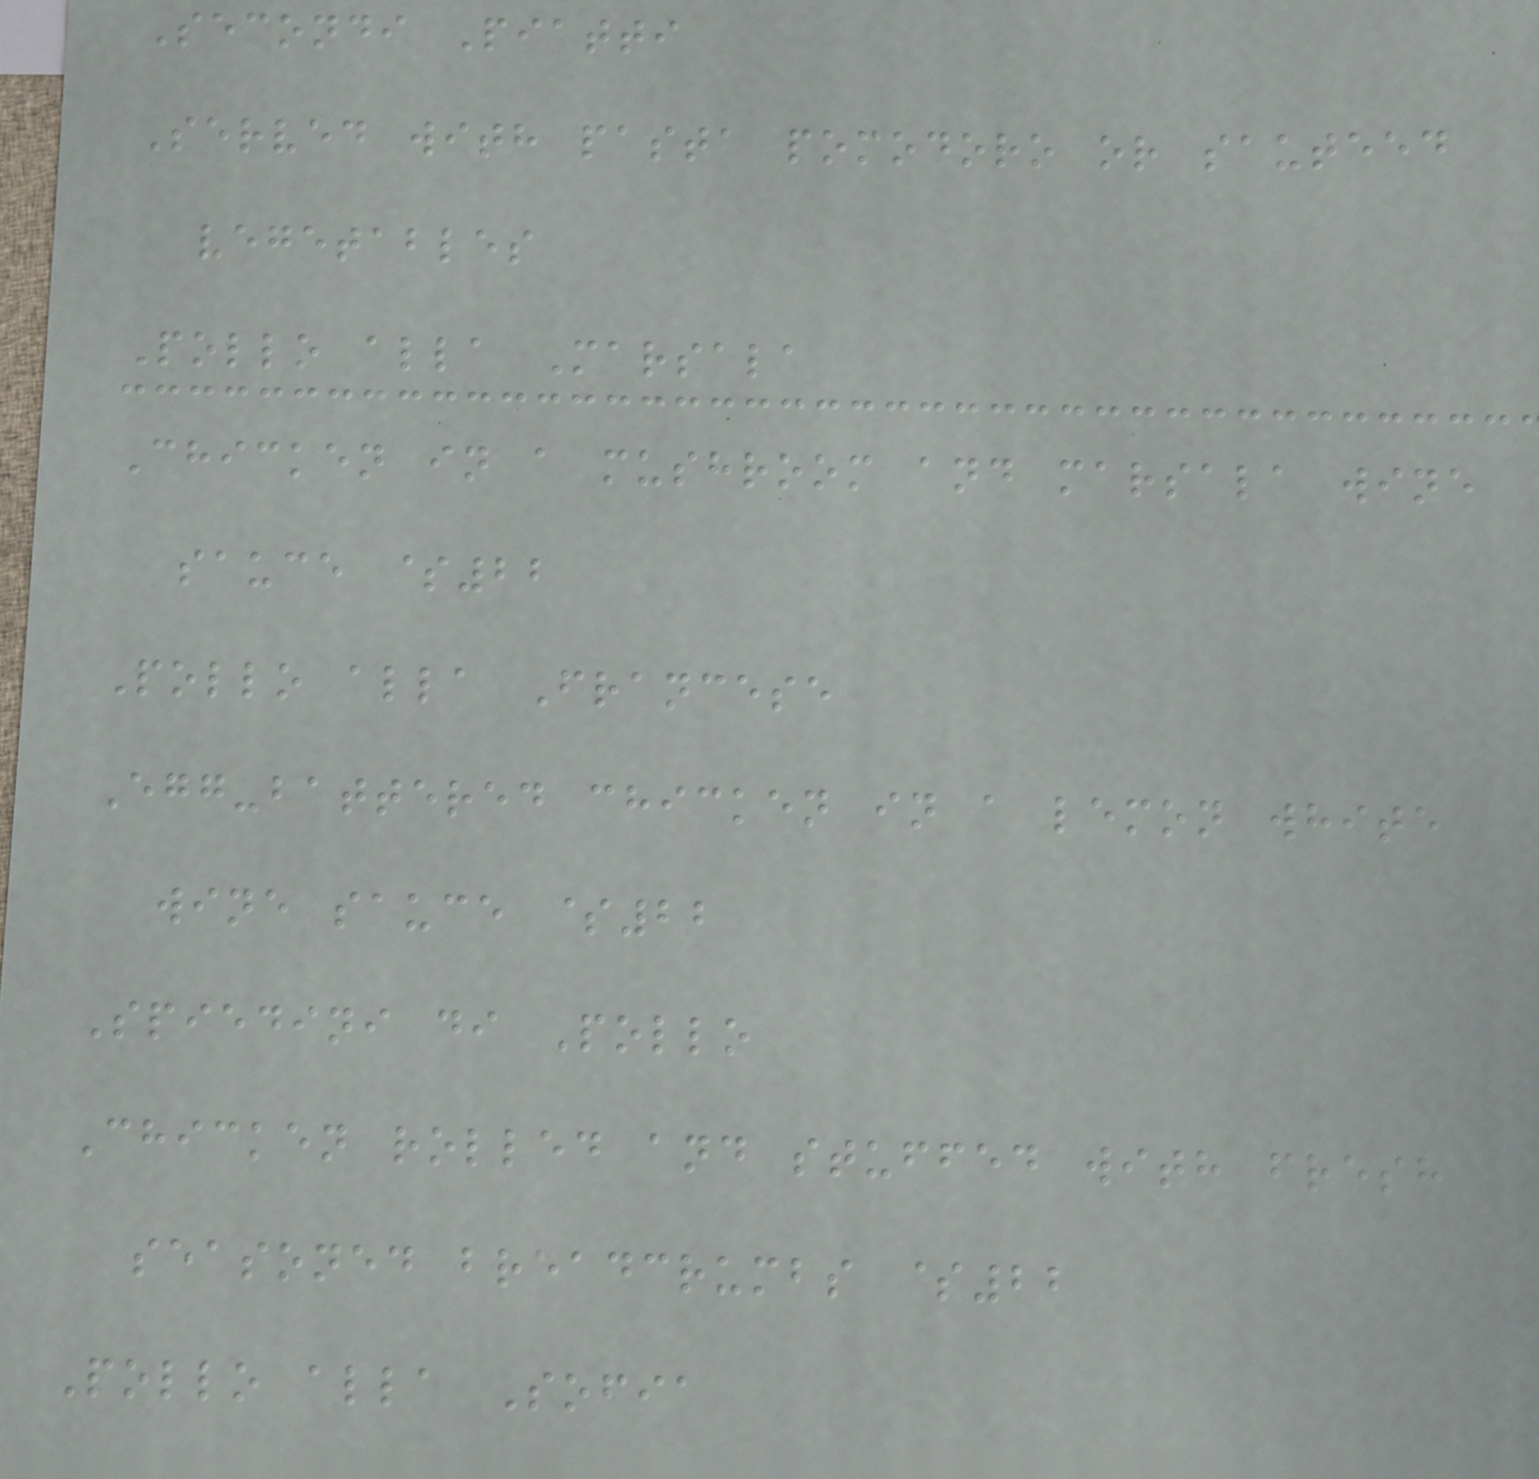Secondi Piatti
Served with pasta pomodoro or sauteed
vegetables
Pollo alla Marsala
Chicken in a mushroom and marsala wine
sauce $22
Pollo alla Francese
Egg-battered chicken in a lemon white
wine sauce $22
Spiedini di Pollo
Chicken rolled and stuffed with fresh
seasoned breadcrumbs $22
Pollo alla Sofia
